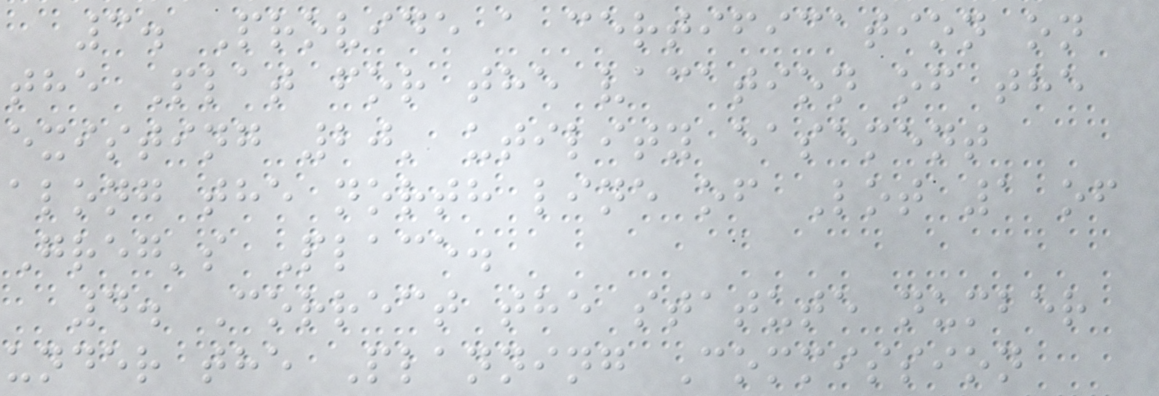3. Provide a certification on
the Plat for the vacation of the
existing 20' utility easement
along the north line of Lot 1 of
Greg's Place.
4. Correct the statute number
under the Planning Commission
